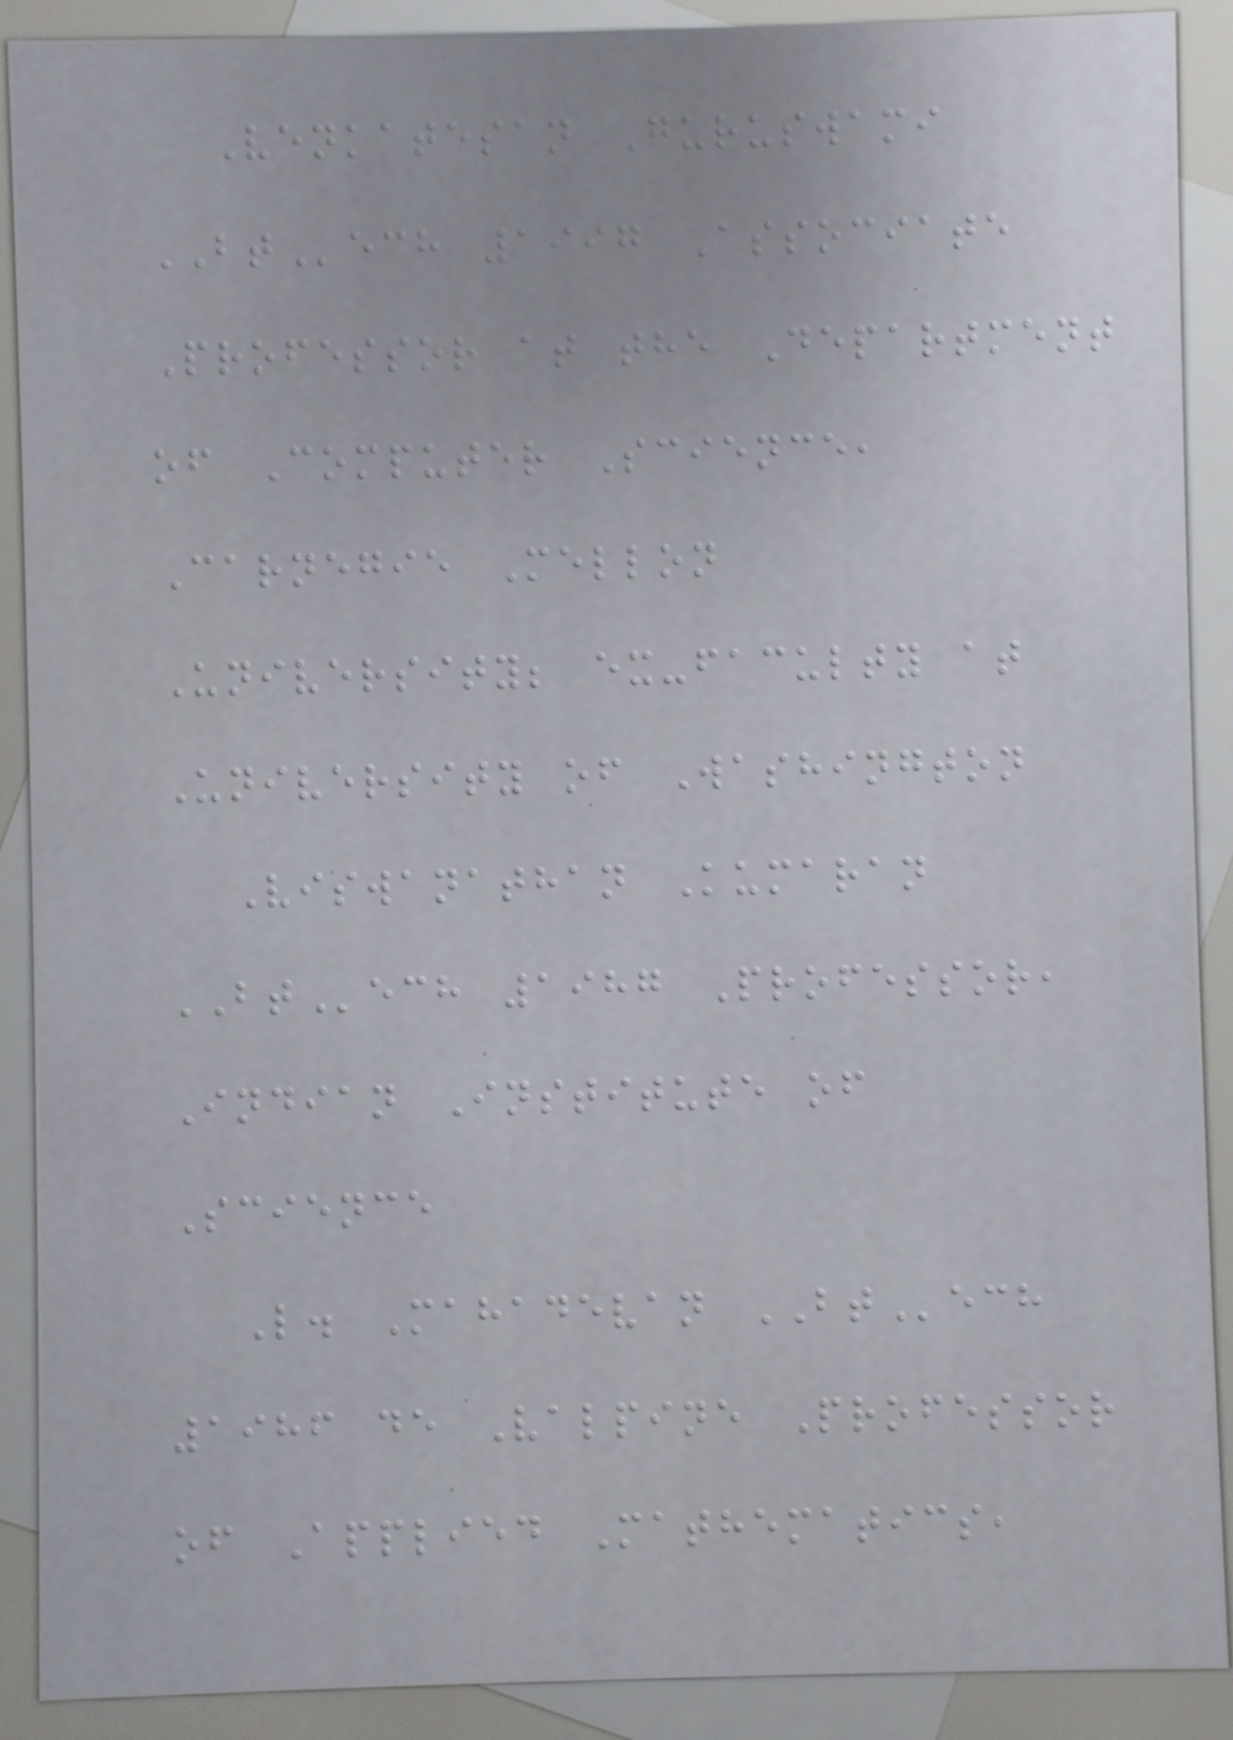Venkatesan Guruswami
BTech 1997 Associate
Professor at the Department
of Computer Science,
Carnegie Mellon
University; ex-faculty at
University of Washington
Viswanathan Kumaran
BTech 1987 Professor,
Indian Institute of
Science
L. Mahadevan BTech
1986 de Valpine Professor
of Applied Mathematics,
